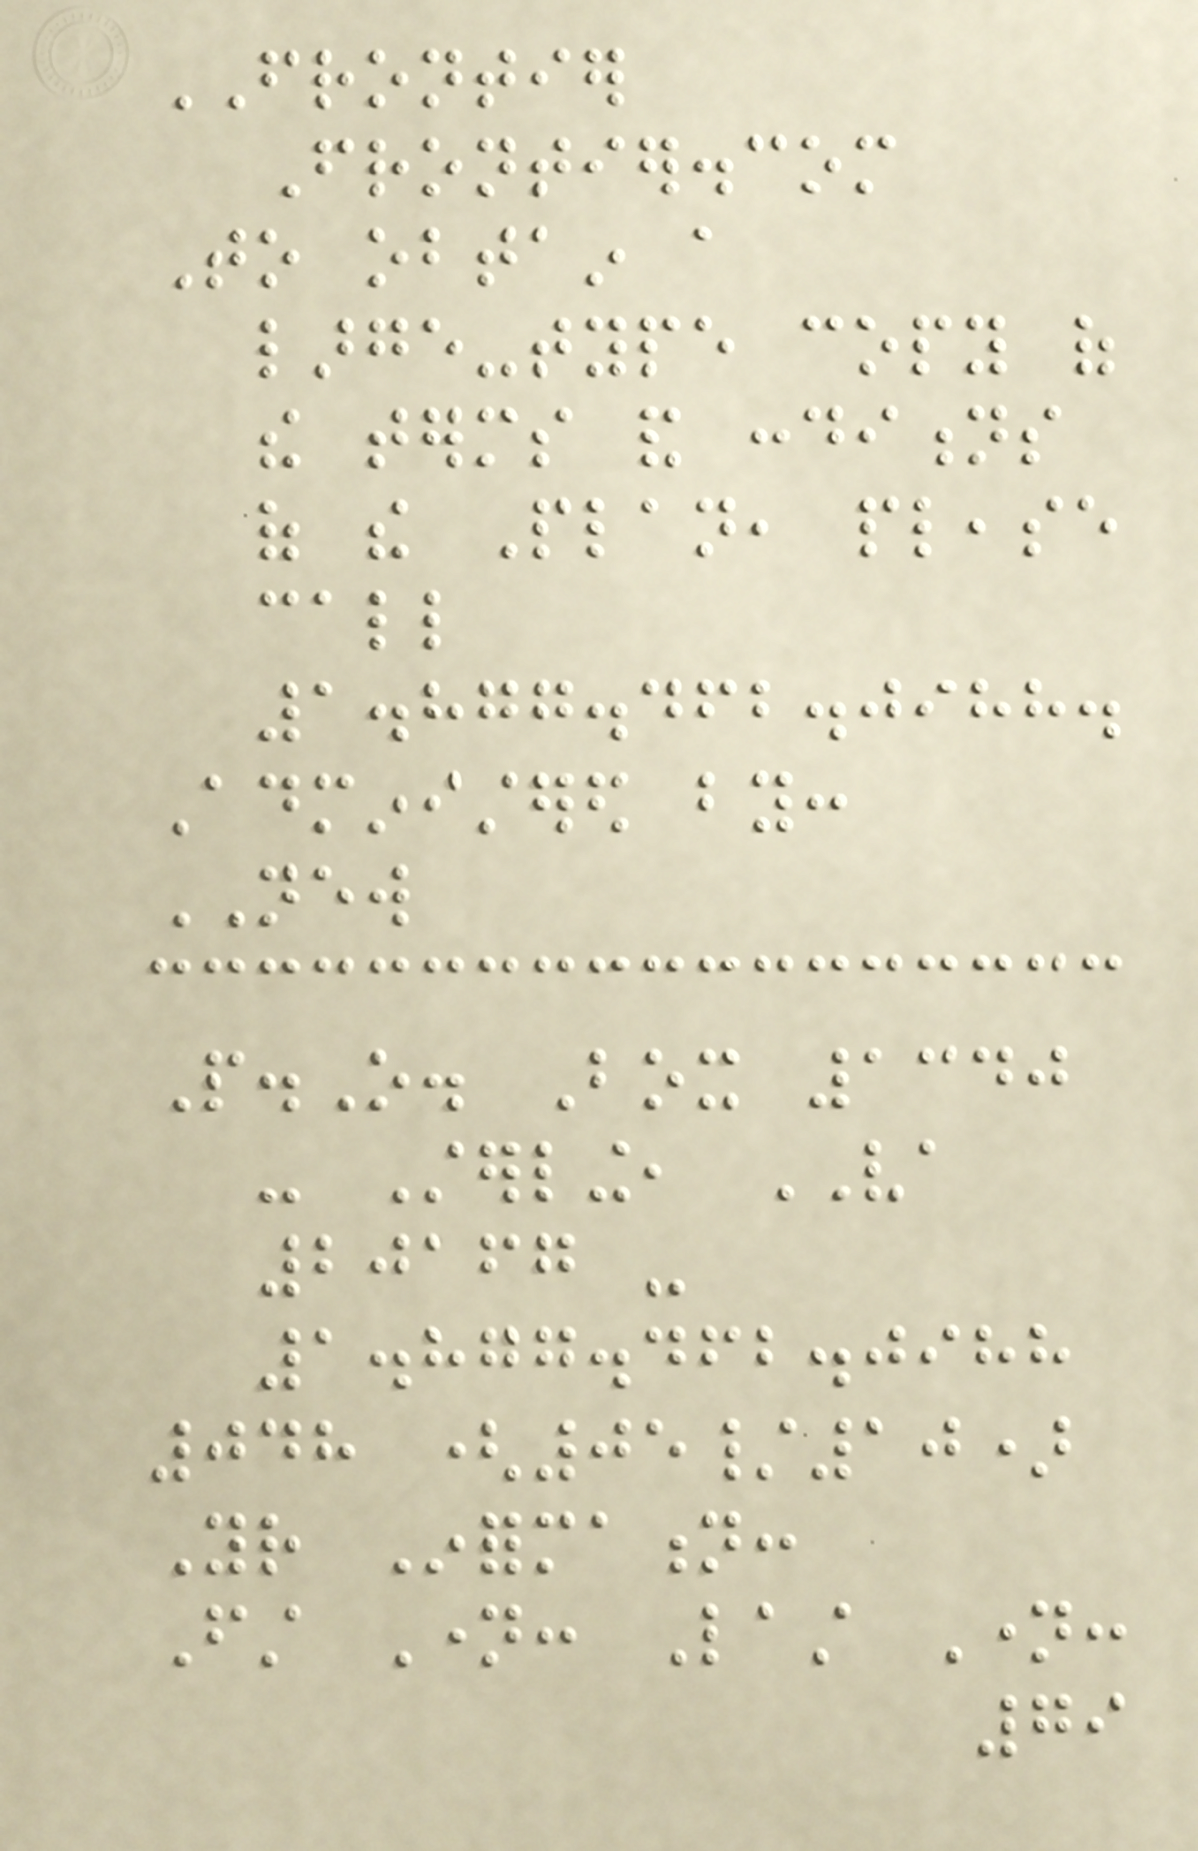FRONTIER
Frontier.com
To obtain a
large-type copy of
the terms and conditions
of the Plan, please
call
1.877.462.0988.
Administered by:
NEW
P.O. Box 1340
- Sterling, VA
20167 -
1.877.462.0988
048 (05/10)
Your Information:
First Name: Last Name:
79
